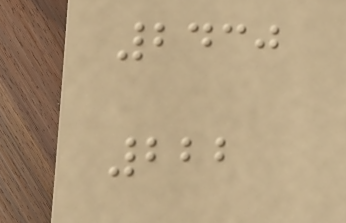2430
222
